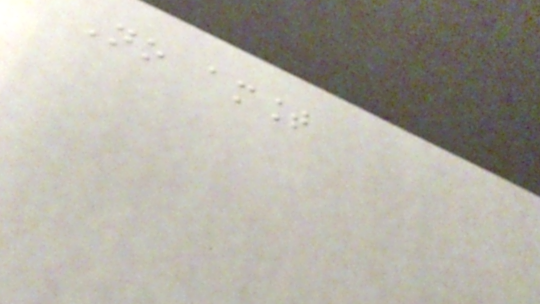No amount
